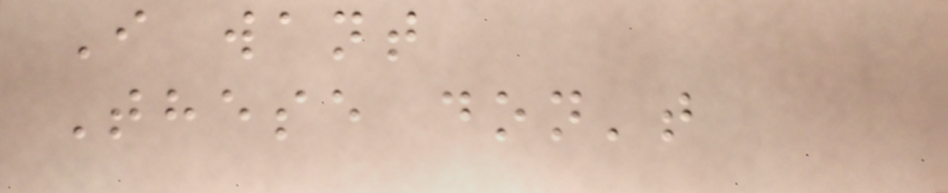I want
These don't
